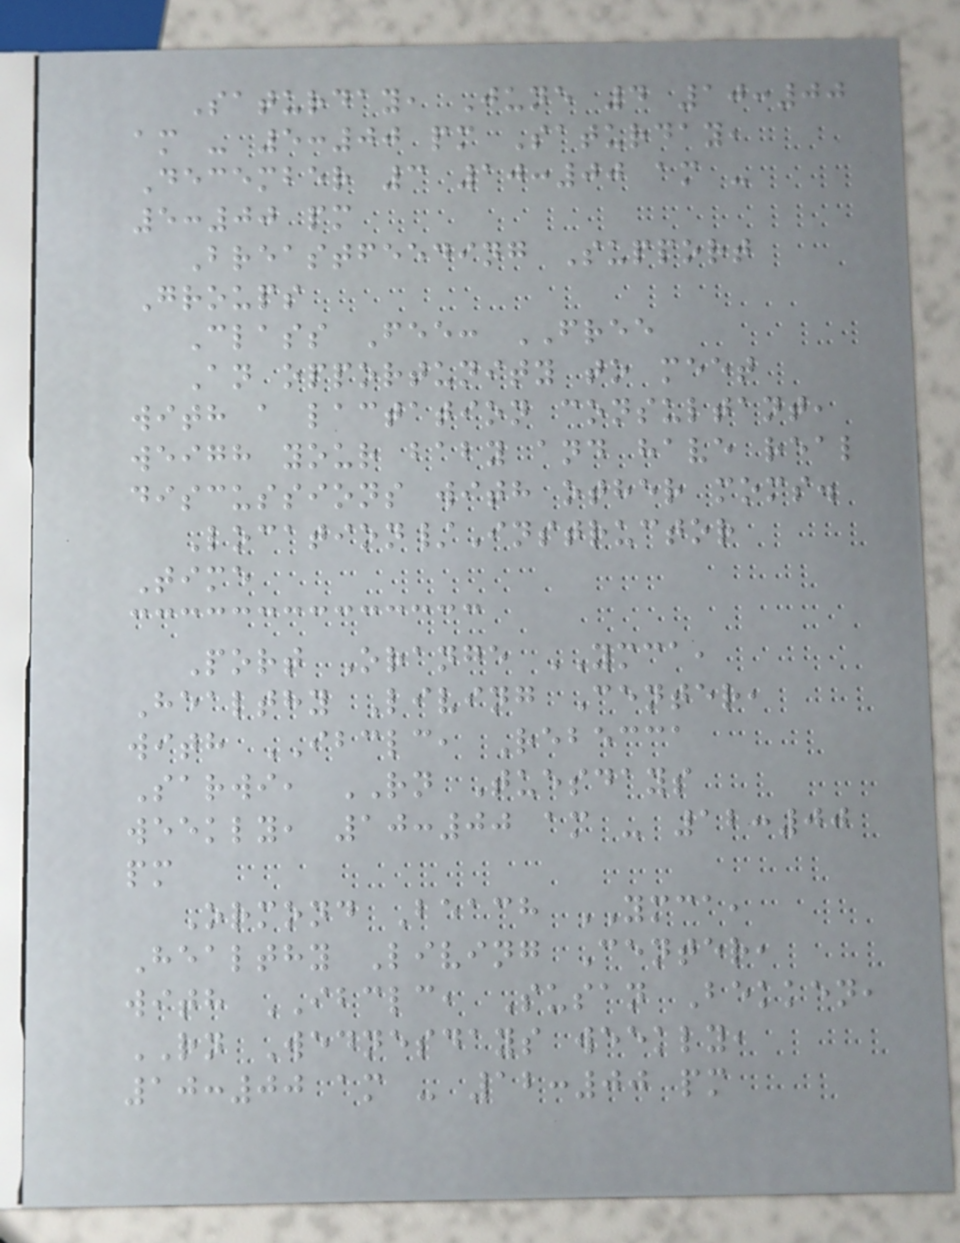Saturday, June 4 10:00
am - 5:00 pm Saturday,
December 3 10:00 am -
5:00 pm
Breastfeeding Support
Groups
Class Fee: FREE
An opportunity to meet
with a lactation consultant,
weigh your baby and have real
discussions with other moms.
Location/Instructor
Time
Port Orange YMCA,
Healthy Living Center,
with IBCLC, Rebecca
Sarwi, RN Tuesdays
weekly, 10:00 am - 12:00
pm
Ormond Beach YMCA,
Healthy Living Center,
with IBCLC, Susan Bekken,
RN Wednesdays weekly,
10:00 am - 12:00 pm
